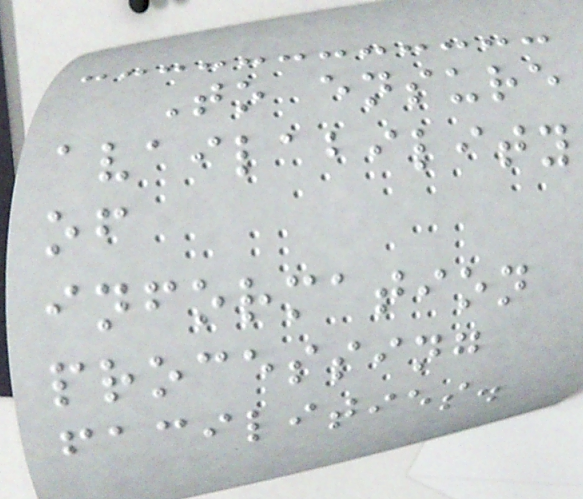To ensure
availability
of
information
processing
facilities.
